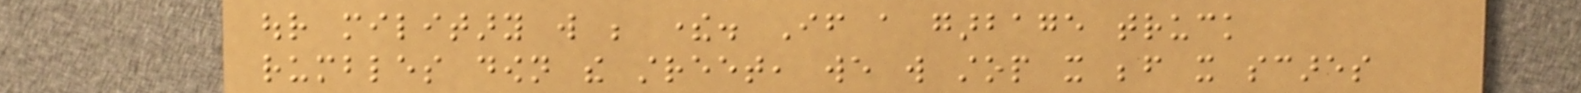our military will be there. If a garbage truck
rumbles down the street, we will stop it before it scares
